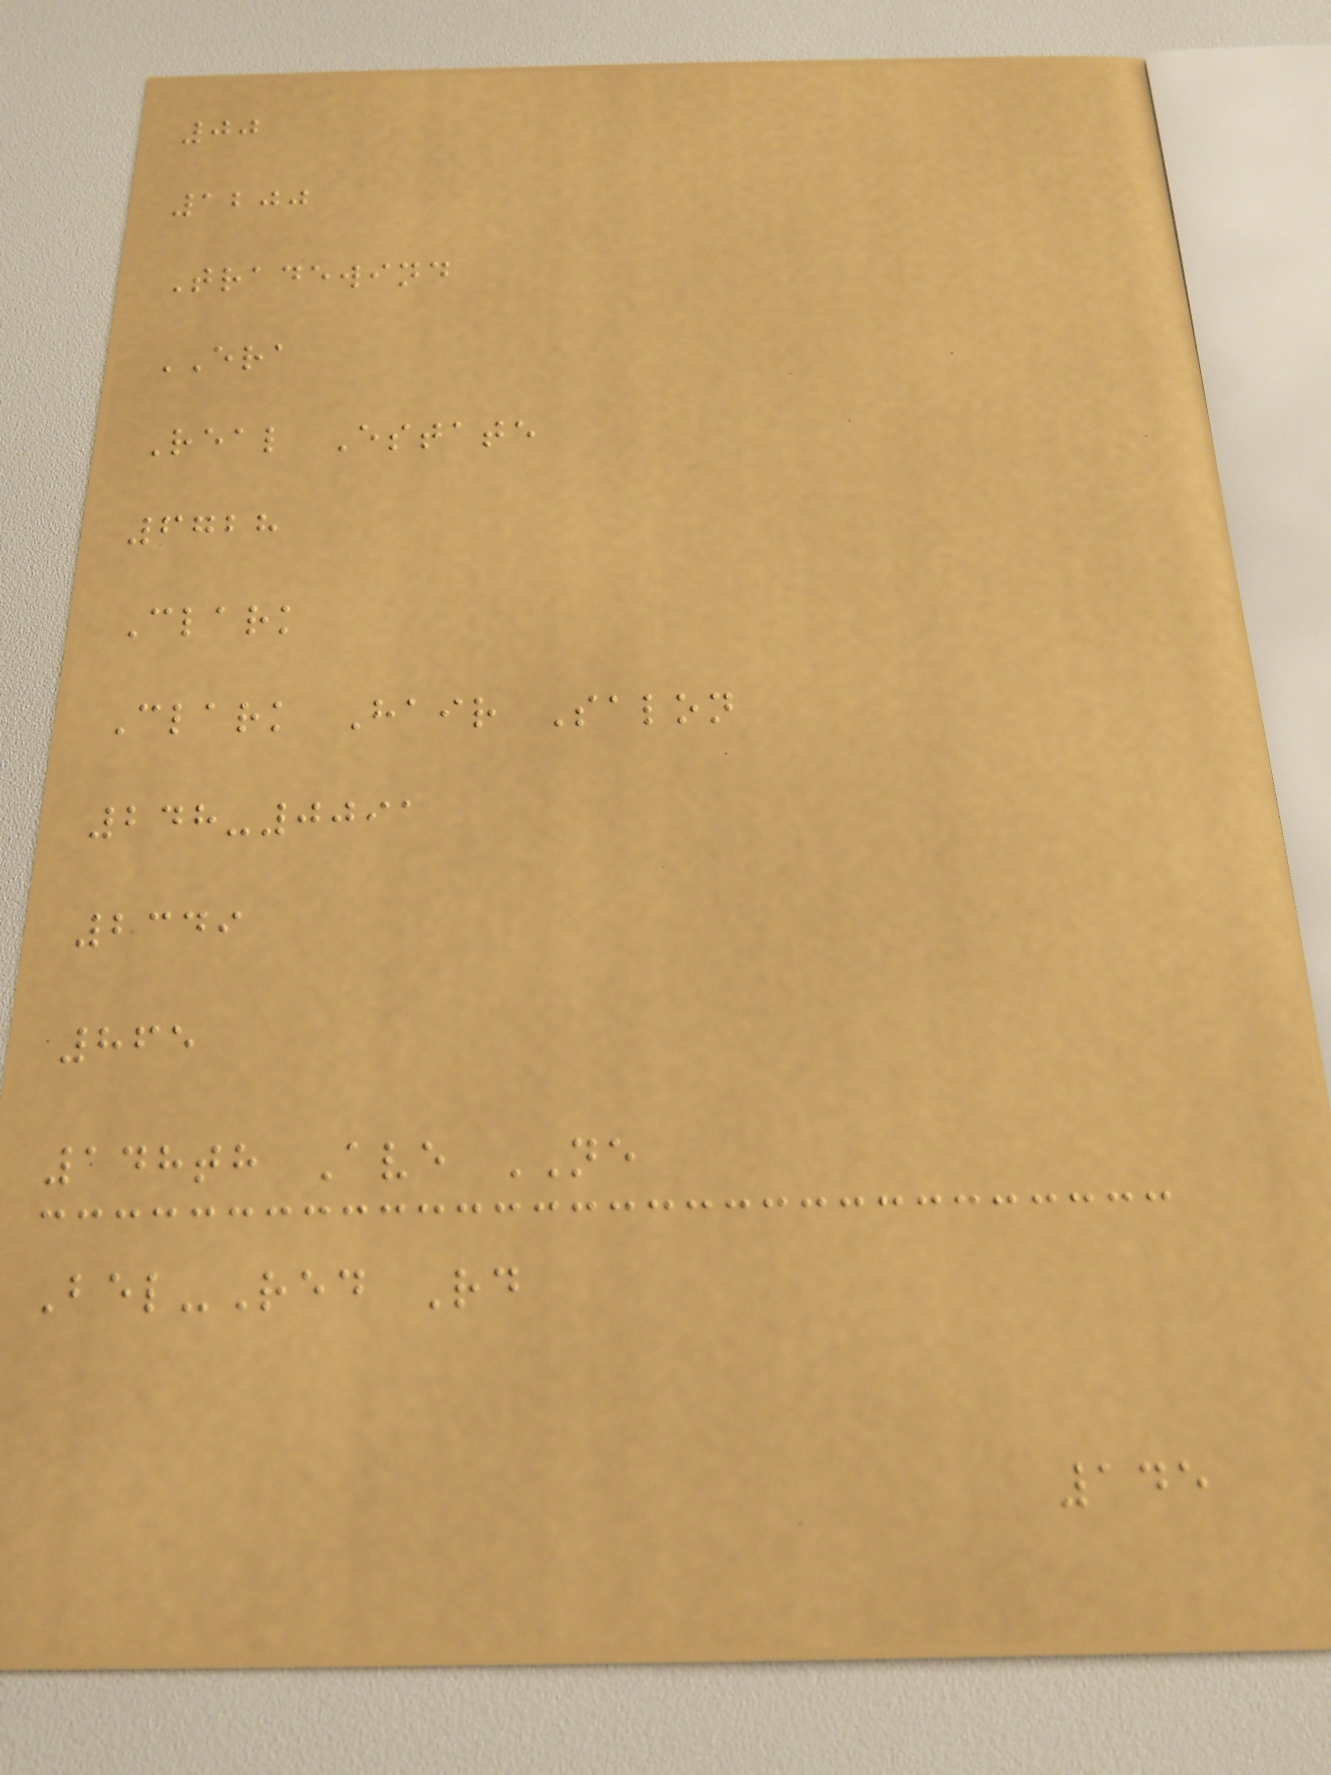00
1200
Tradewind
ERA
Real Estate
6728
Clark
Clark Hair Salon
248-0091
2349
865
148th Ave NE
Bel-Red Rd
145
